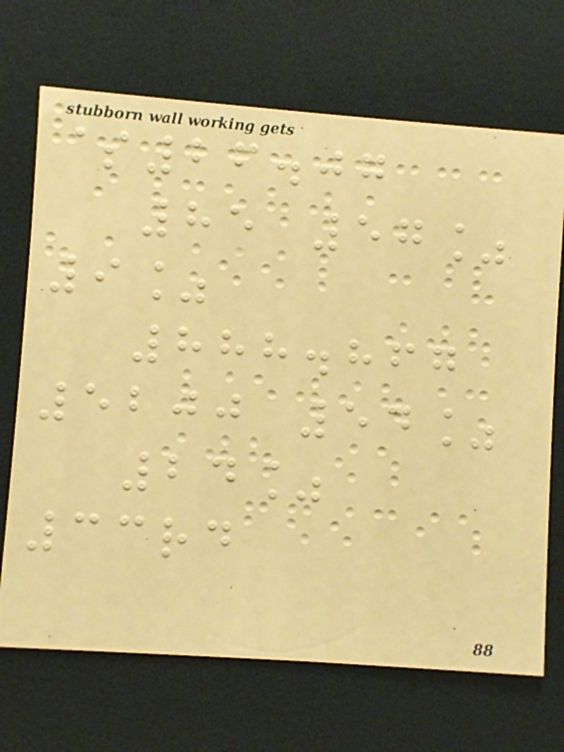$26.07
85 57%
9%
888.867
5200 54%
24%
33rd
